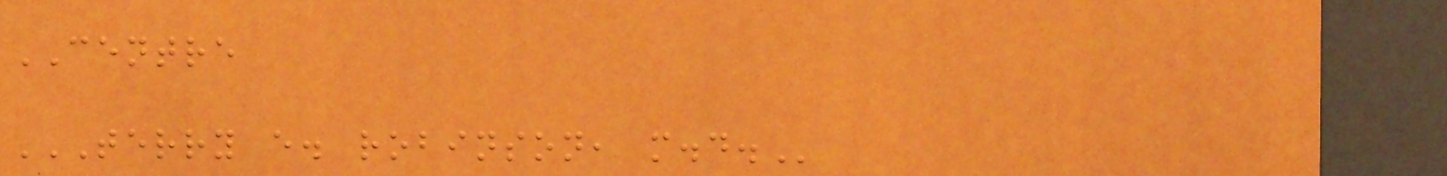CENTRE
TERRY E. ROBINSON, M.D.
